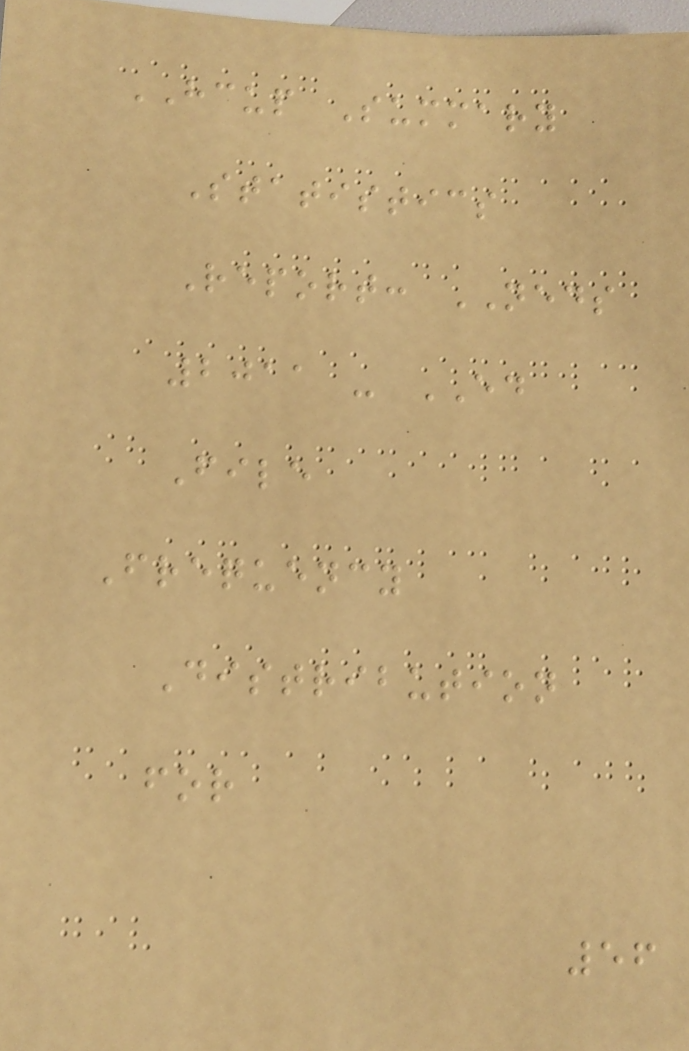HCUP Summary
Statistics
Report: NEDS
2011 - ED
File
Frequency
Distribution
for
56
